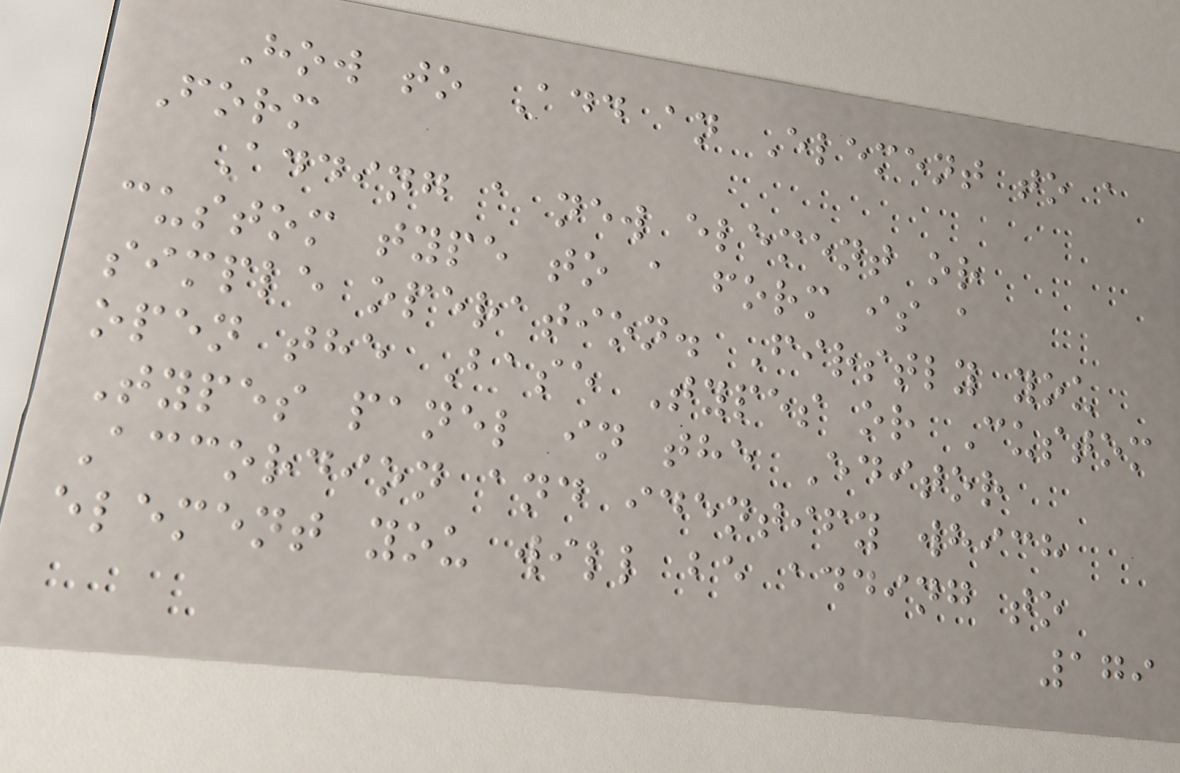How to Add an Element to a
Form
Adding a new element or
custom type to a form is a
simple operation. Firstly you
open the Base Types or Custom
Types panel in the Editor
Accordion and identify which
element you will be adding to
179
